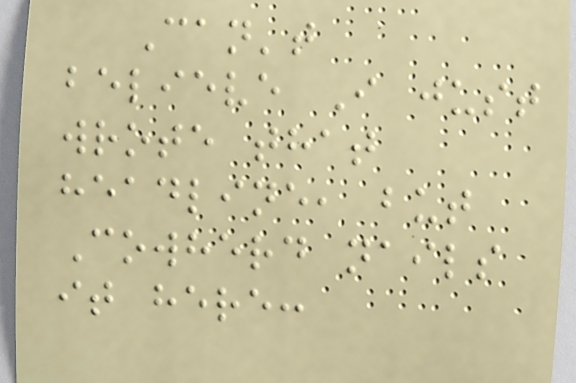Can't
believe I just
wrote that
headline, but
Cowherd nails
it here:
